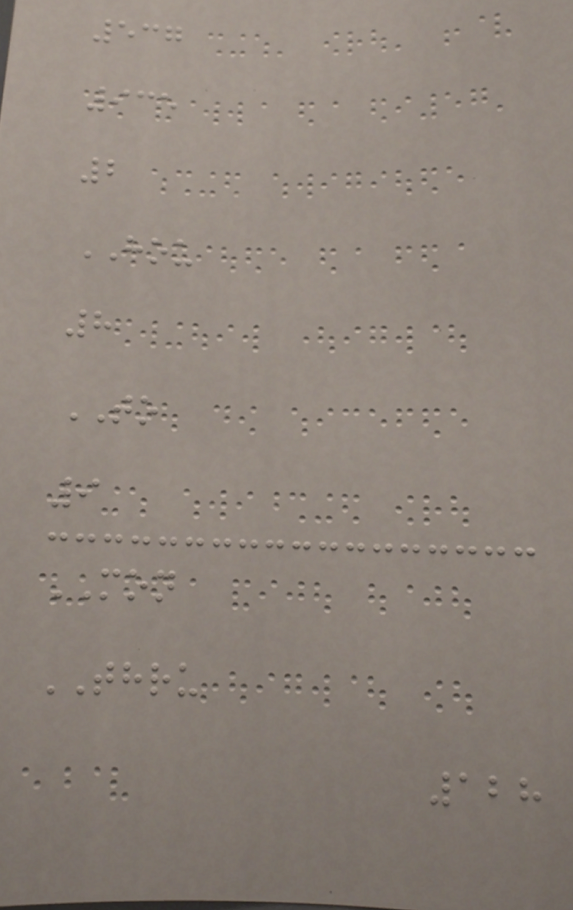537
935
2
HOU
8
TO
9
MON
THRU
128
